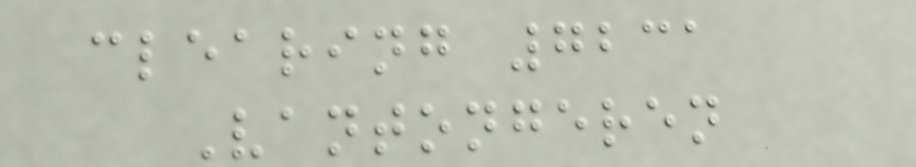clearing 7231
Vantongeren
